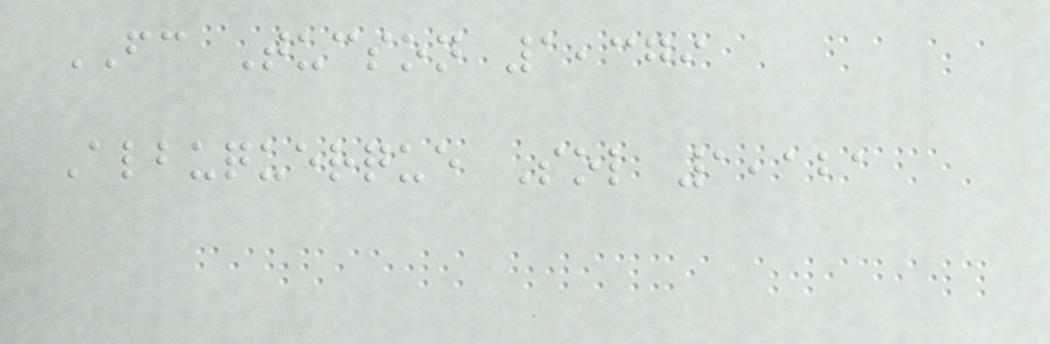FC Tucson 1,379
Albuquerque Sol 1,121
